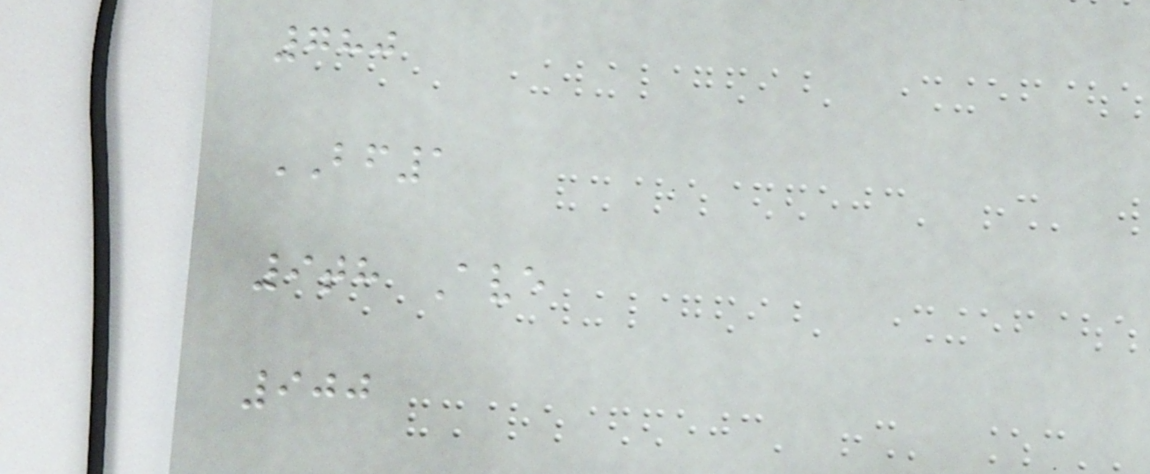780
BF1
9th Ave
900
